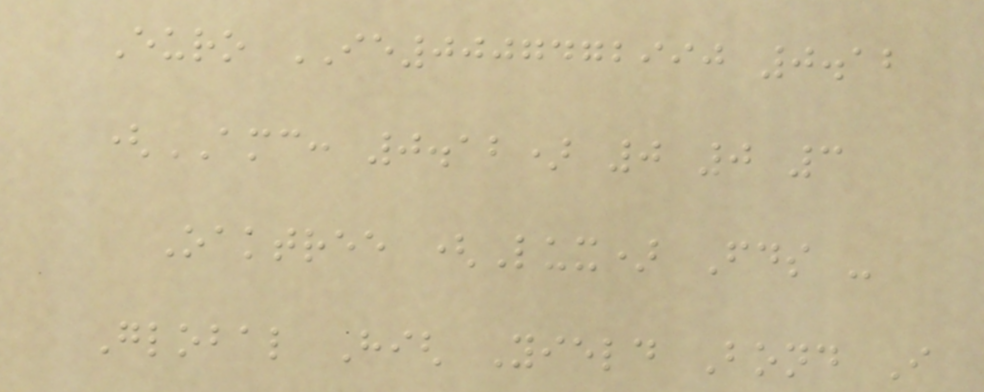Euro IE0007472990 0.12
(AMC: 0.12) 0 0 3
Oaktree (Lux) Fds -
Global High Yield Bond I
